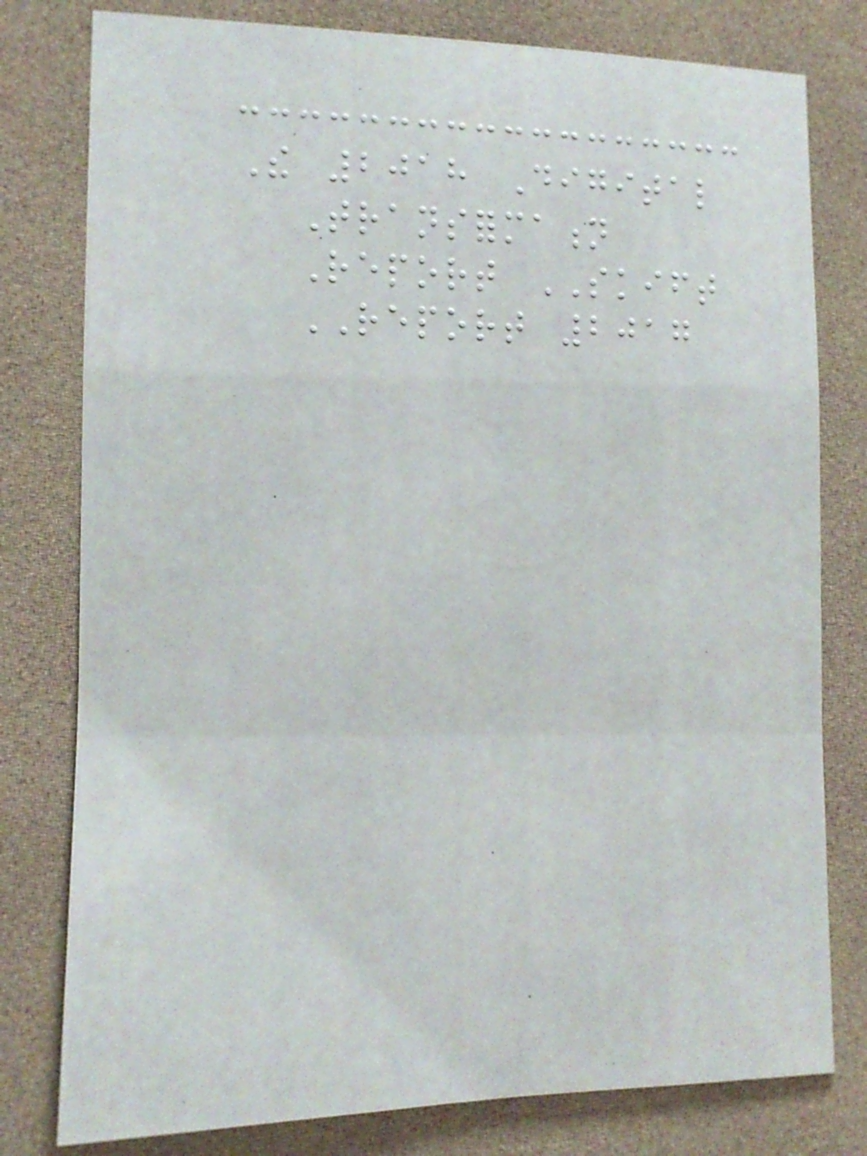The 2018 Digital
Transformation
Report SKIFT
REPORT 2017
